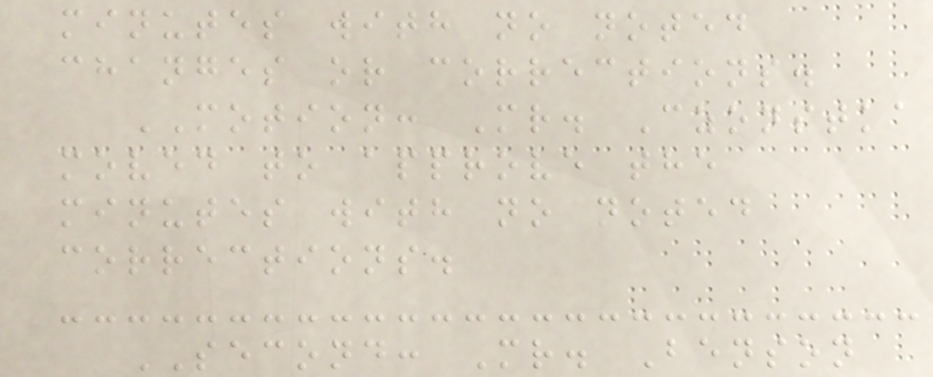minutes with no noted
changes or corrections.
MOTION: Mr. Czonstka
moved to approve the
minutes with no noted
corrections.
SECOND: Mr. Benson
